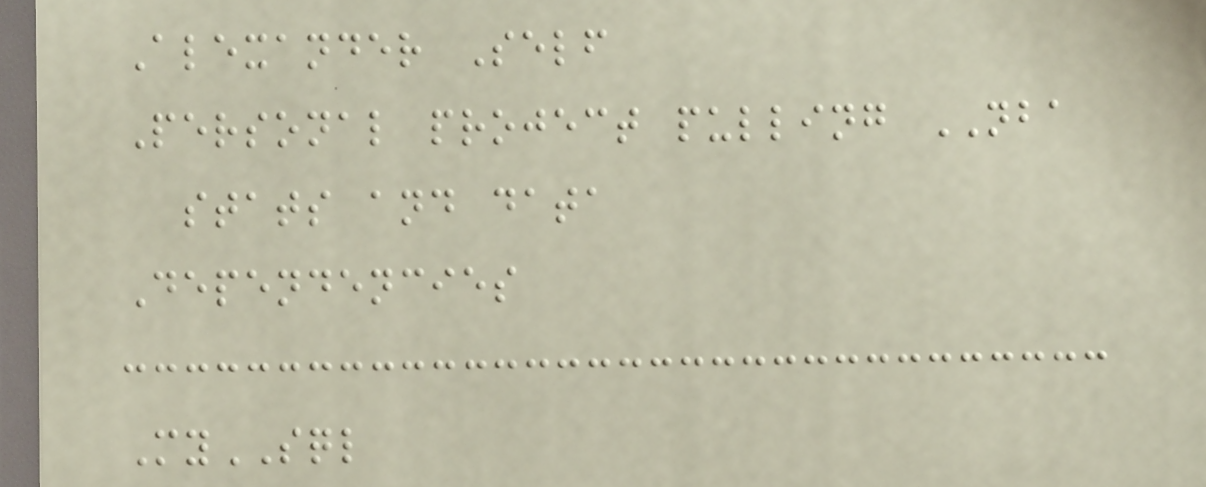Alexander Self
Personal project pulling NBA
stats and data
Dependencies
MySQL
